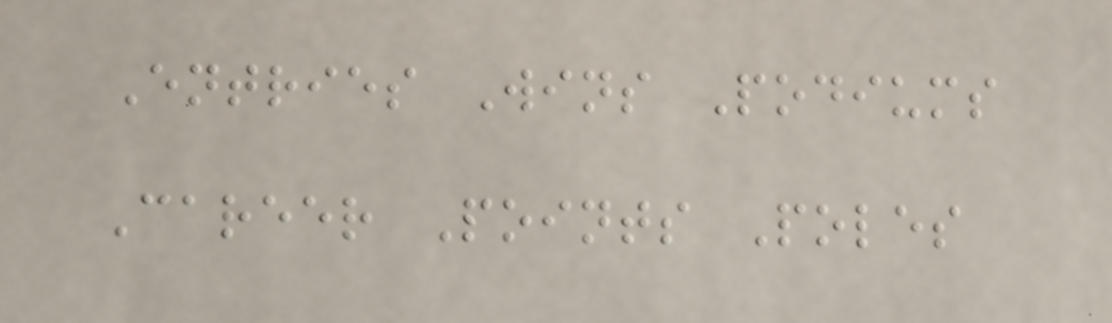Entries Wins Podiums
Career Points Poles
